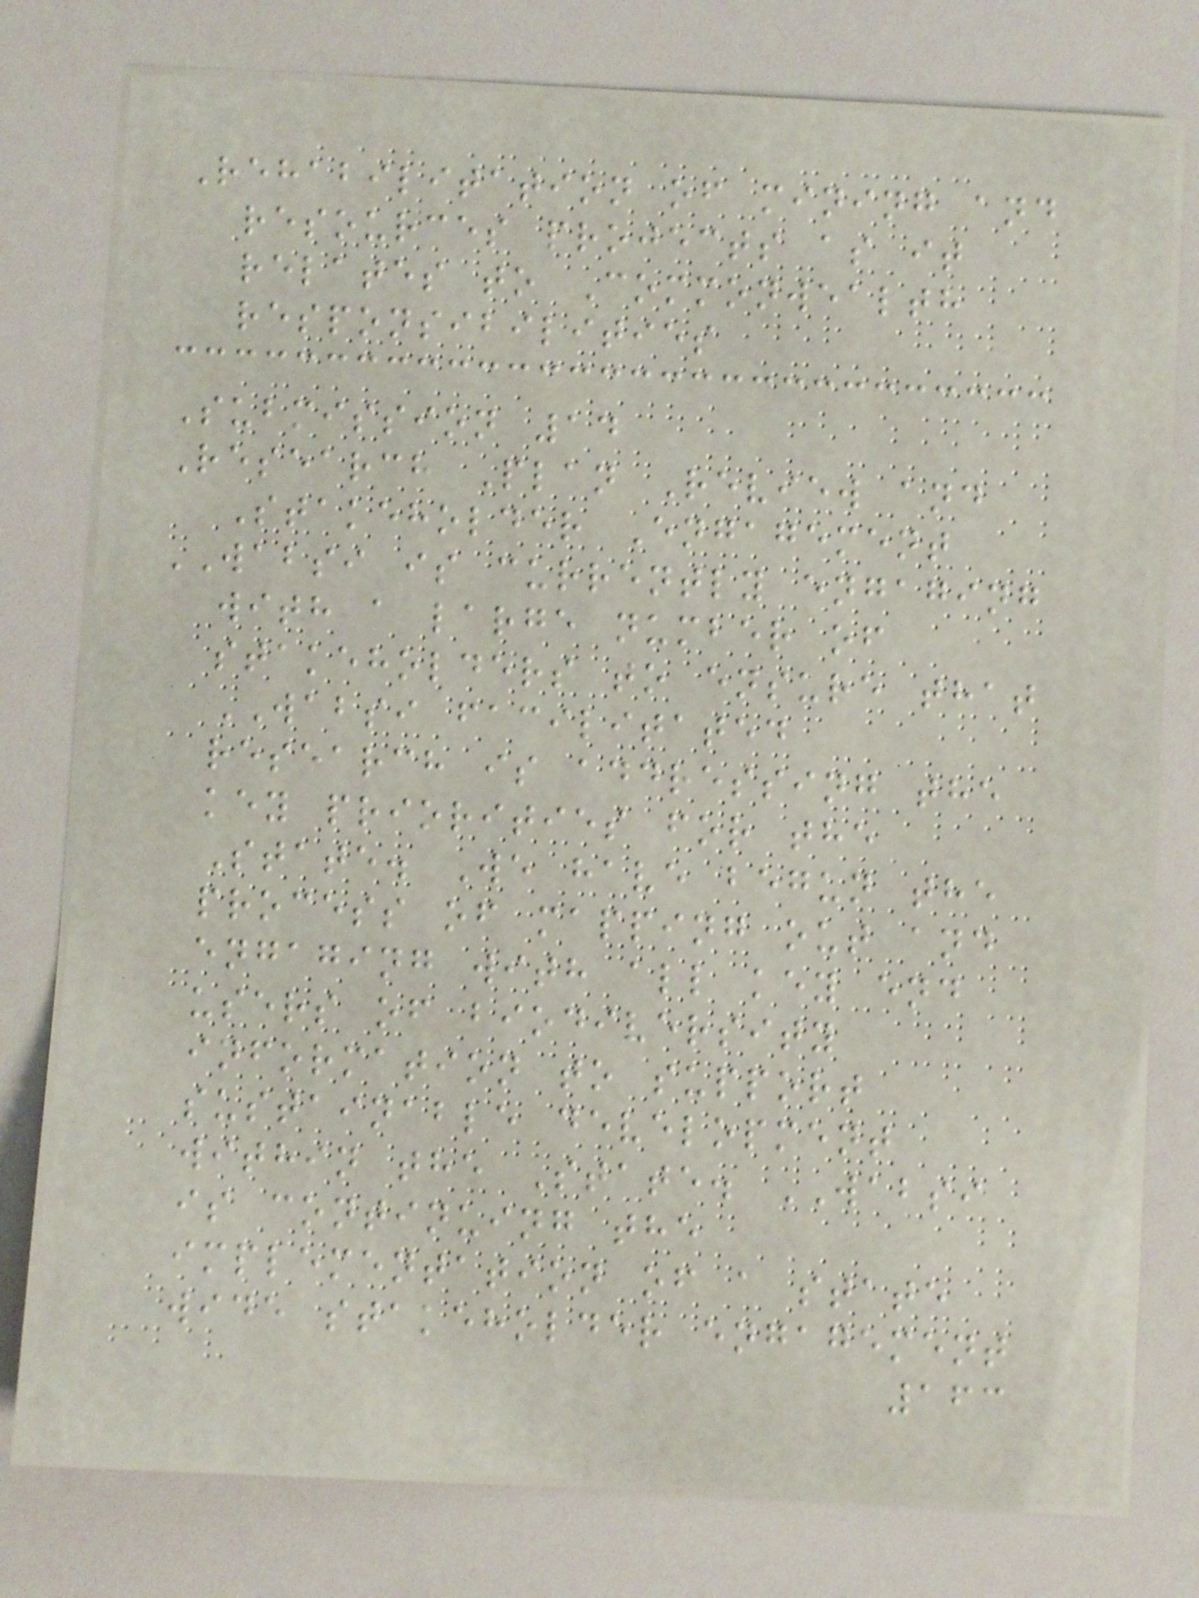Rehabilitation of mining and
resources projects as it
relates to Commonwealth
responsibilities
Submission 14
Research Plan Review and
Stakeholder Engagement
WABSI is currently engaging
with a large number of
stakeholders to ensure that
WABSI facilitated
research is addressing the
key priorities for the
State. We have begun the
process of mapping out and
engaging with all key end
users of biodiversity
information to support
sustainable development
within the State. WABSI
is continuing the
implementation of a state
wide stakeholder engagement
163
